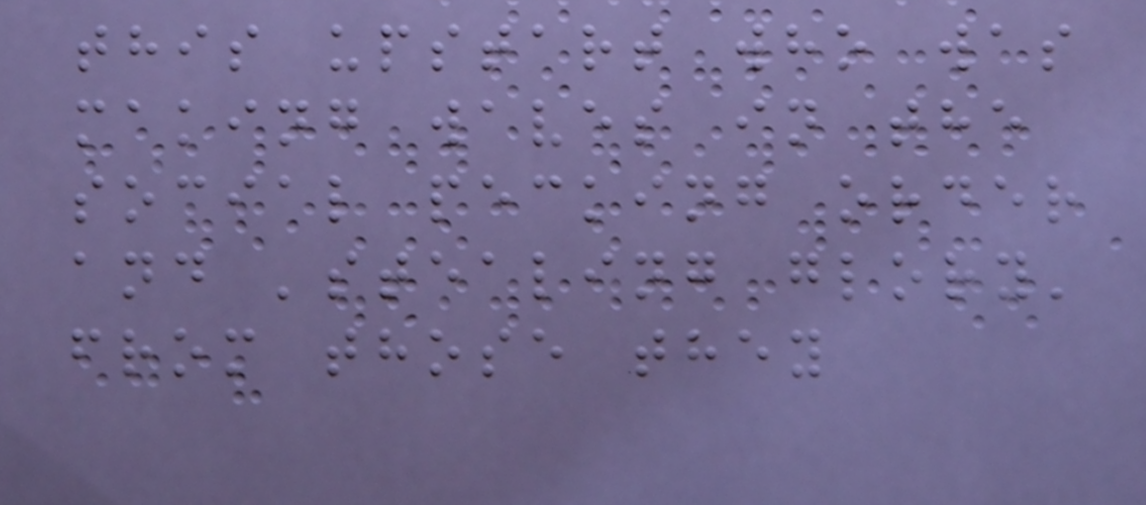this upstart who was
making waves in the
social pecking order
and 'stealing glory'
from those they
